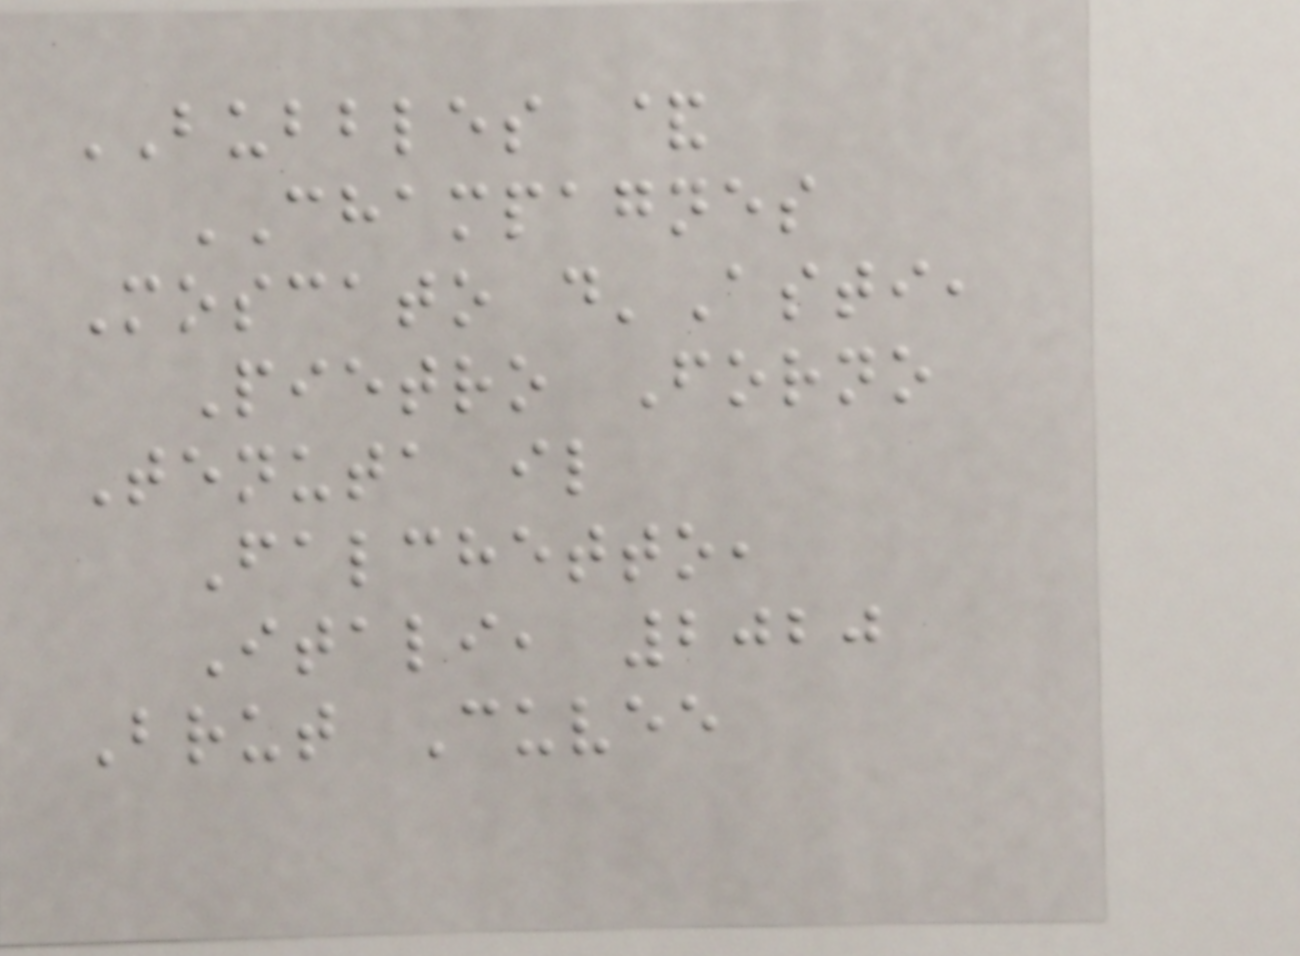BUBBLES &
CHAMPAGNES
Moscato d'Asti,
Pietro Forno
Tenuta il
Falchetto,
Itali, 2020
Brut Cuvee
